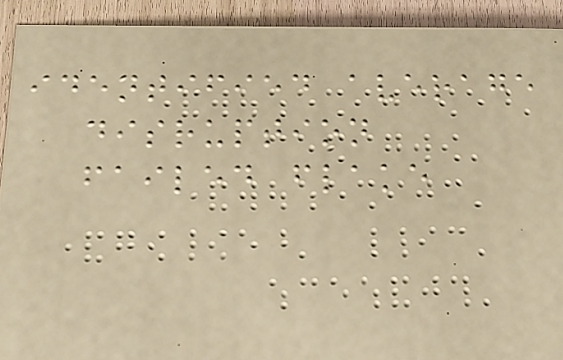identified average
disruption
failed flake
